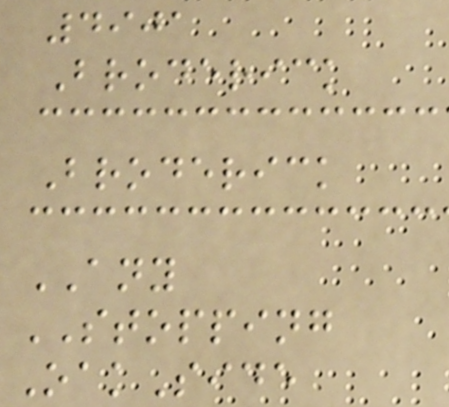4901
Broderick
Broderick
ANY
STOPPING
OakSide
